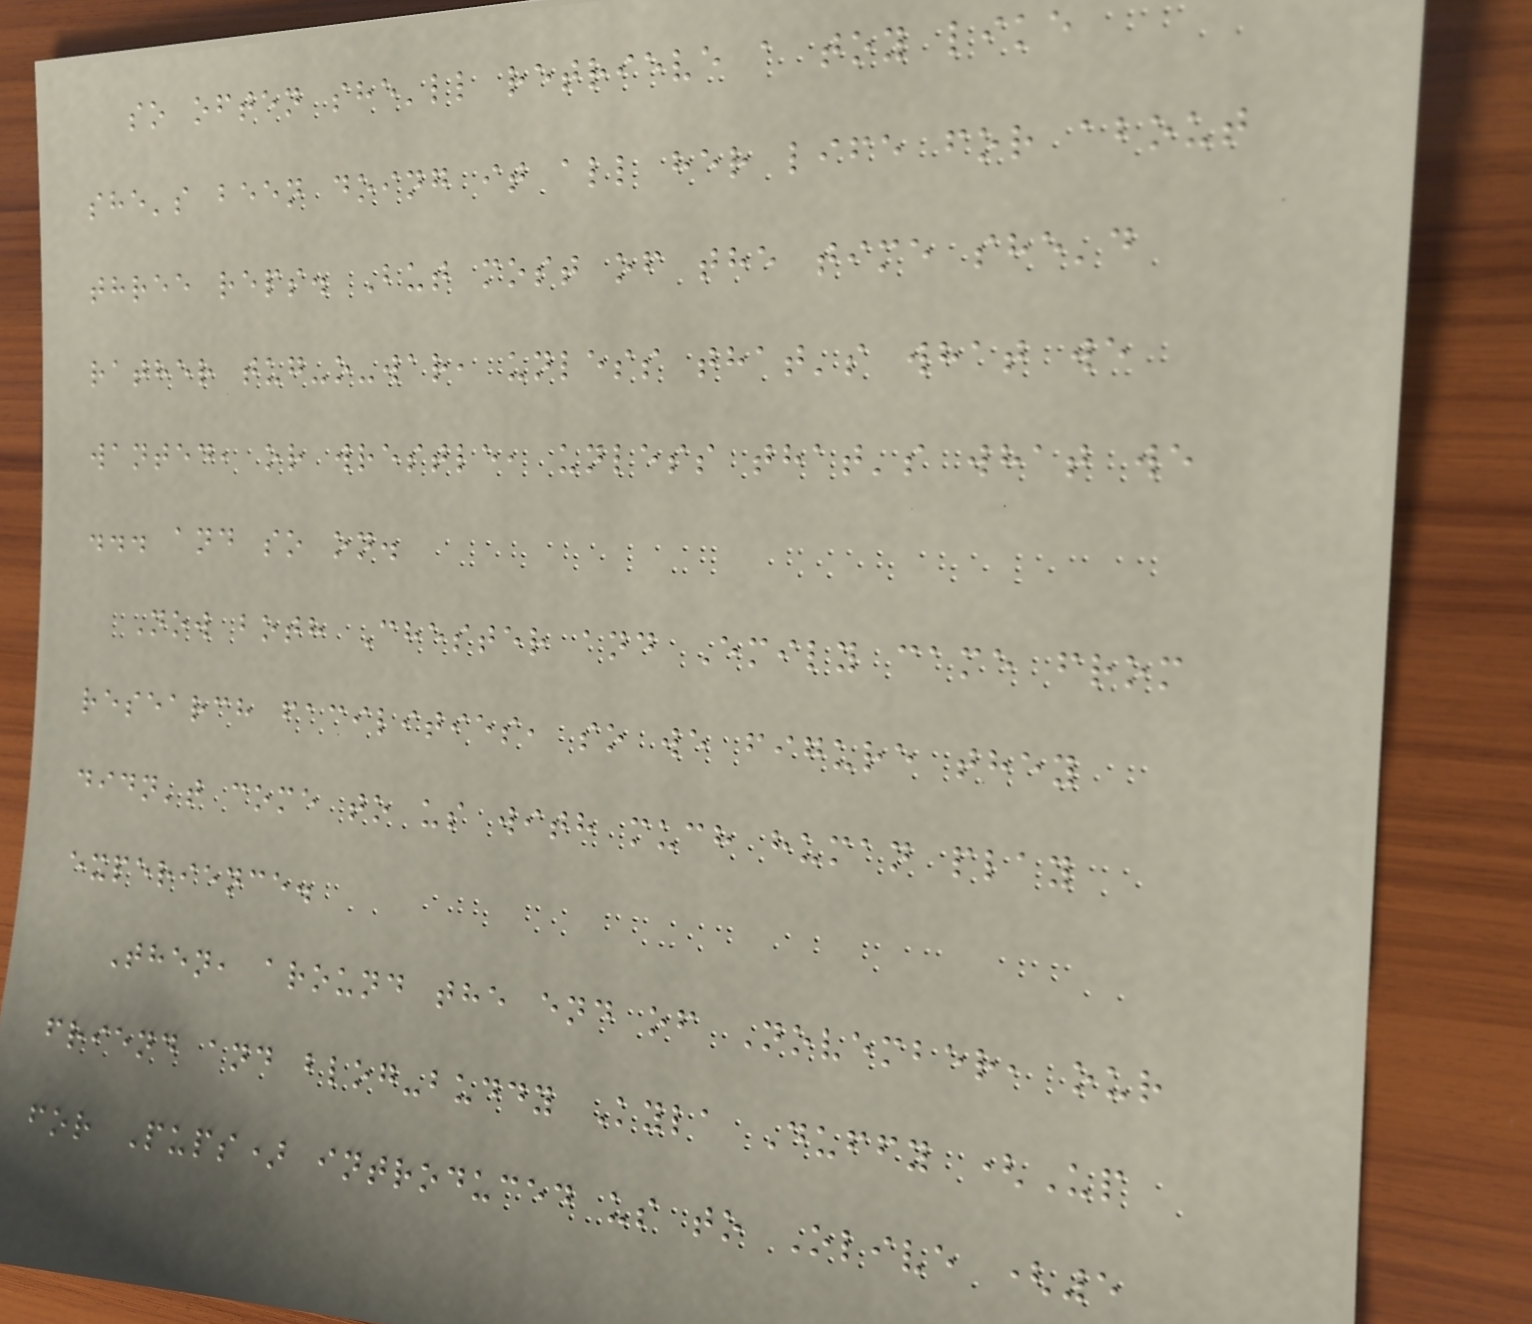so often she'll retrieve a toy like
she's been doing it all her life for about
three reps. But most of the time she'd
rather tug-o-war, unless that's what we
wanted, or wrestle, unless that's what we
... and so on.
Now both Chester and Emily came from
research facilities, so we figure they
didn't come to us with much human play
experience.
Then, around the end of November, our
friend and blog-buddy Kyla Duffy (Up
for Pups) introduced us to Olive (5
